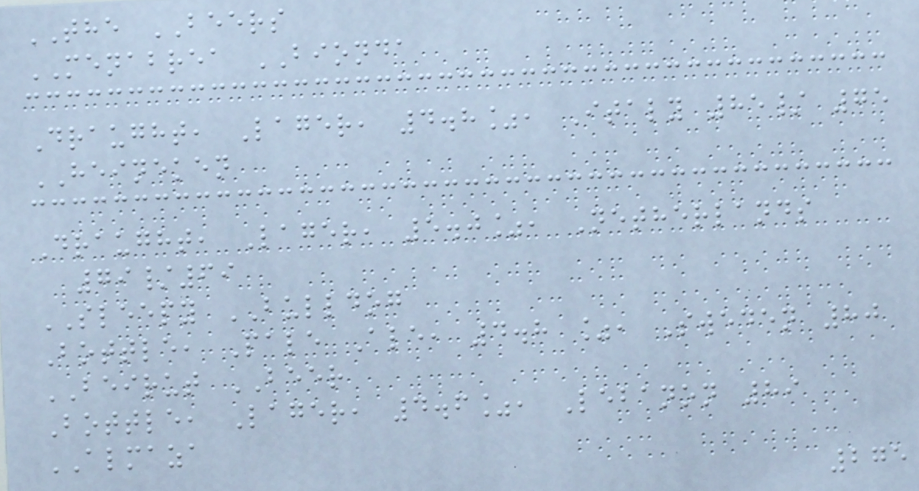THE BEERS
MENABREA BIONDA
Draught, Lager, 4.8%, Italy 85/ 75
HEINEKEN
Draught, Lager, 5.0%, Netherlands
79/69
SLEEPY BULLDOG
Bottle, Pale Ale, 4.8 %, Sweden 80
BEIRUT BEER
Bottle, Lager, 4.6%, Lebanon 89
ALMAZA
275
